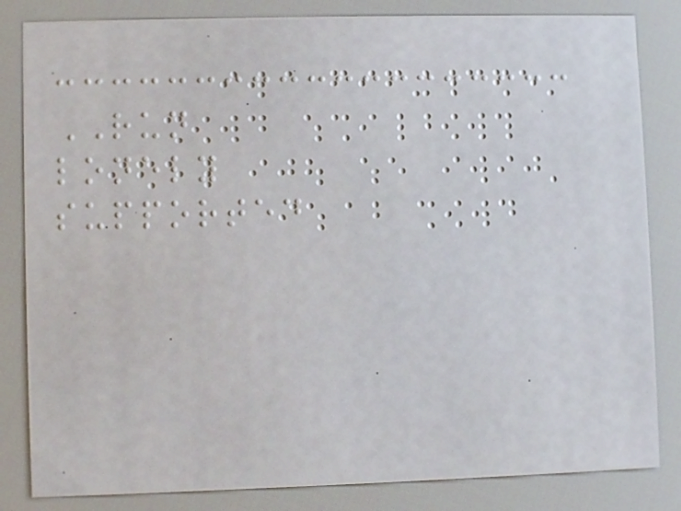RUN
lonely
supported
